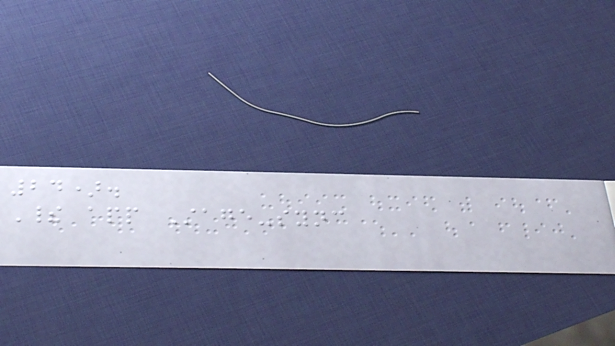24).
Their app Stage-sync
